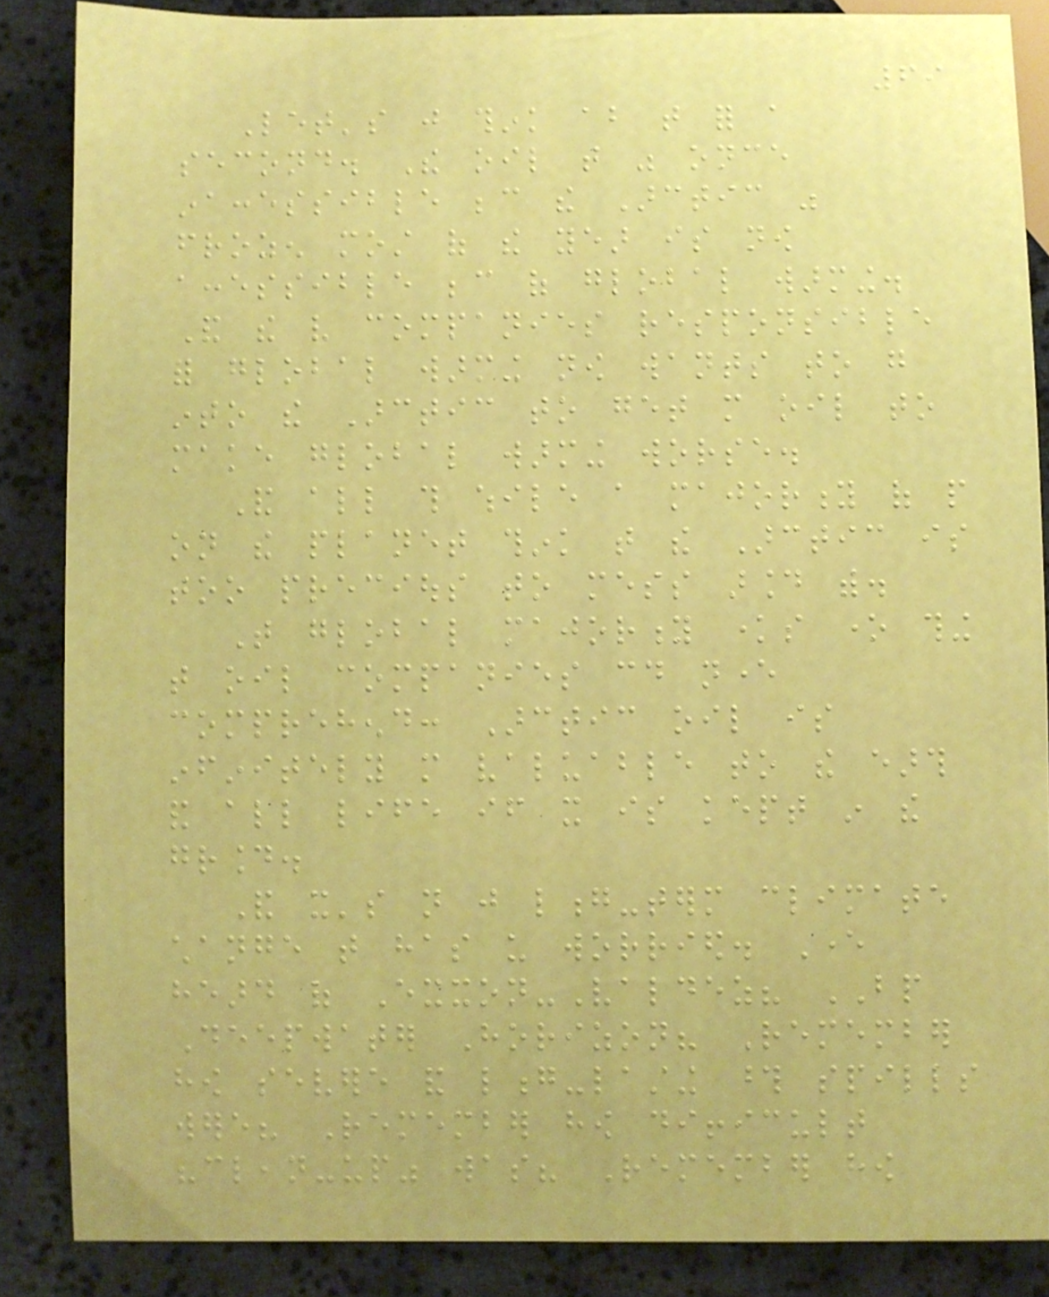69
Let's just think about that for a
second. The oil that was once
inaccessible because the Arctic was
frozen most of the year is now
accessible because of global warming.
And the very companies responsible
for global warming now wants to go
into the Arctic to get more oil to
make global warming worse.
And all this while a majority of people
on the planet think that the Arctic is
too precious to mess around with.
That global majority knows one thing
that oil companies could never
comprehend: Arctic oil is
infinitely more valuable to the earth
and all life if it is kept in the
ground.
And it's not just long-term climate
change that has us worried. Ever
heard of Exxon-Valdez? BP
Deepwater Horizon? Remember
how severe and long-lasting those spills
were? Remember how difficult
"clean-up" was? Remember how
